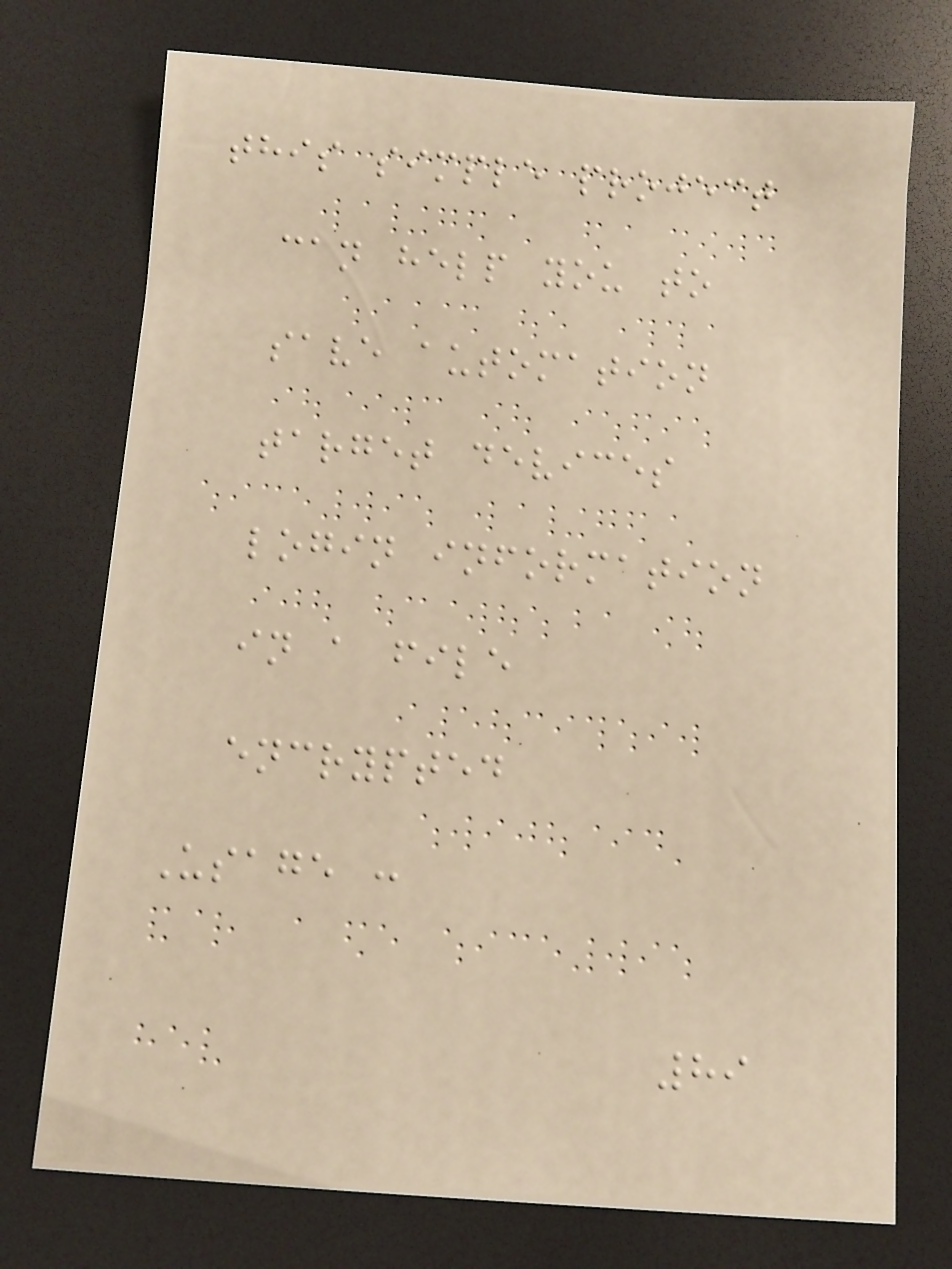this simple project
can help you to
save automation
target devices
login information
in a file
encrypted
Usage :
89
